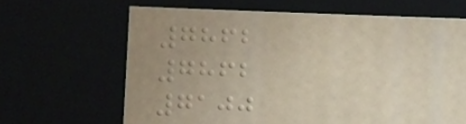7862
7862
7100
